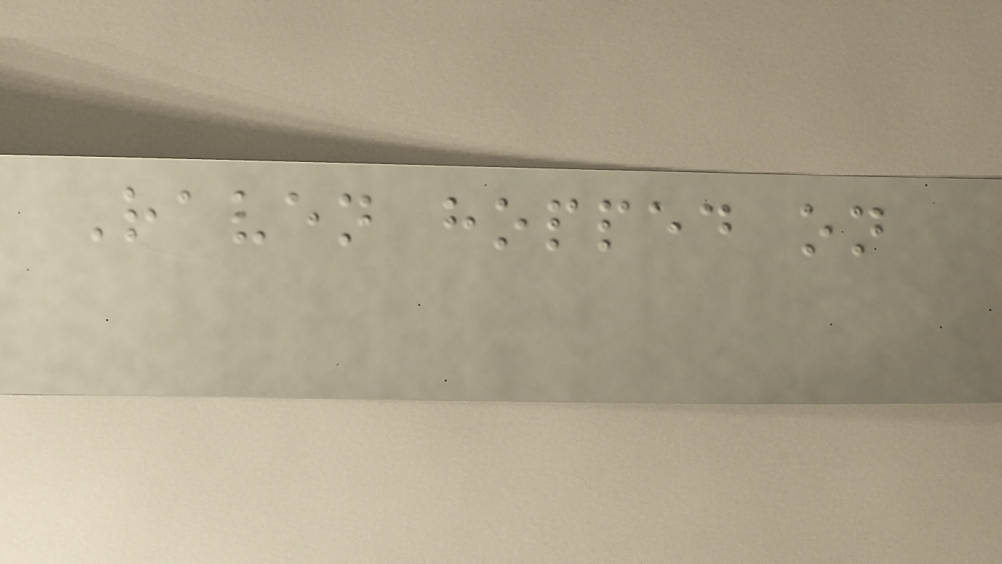Raven hopped on
